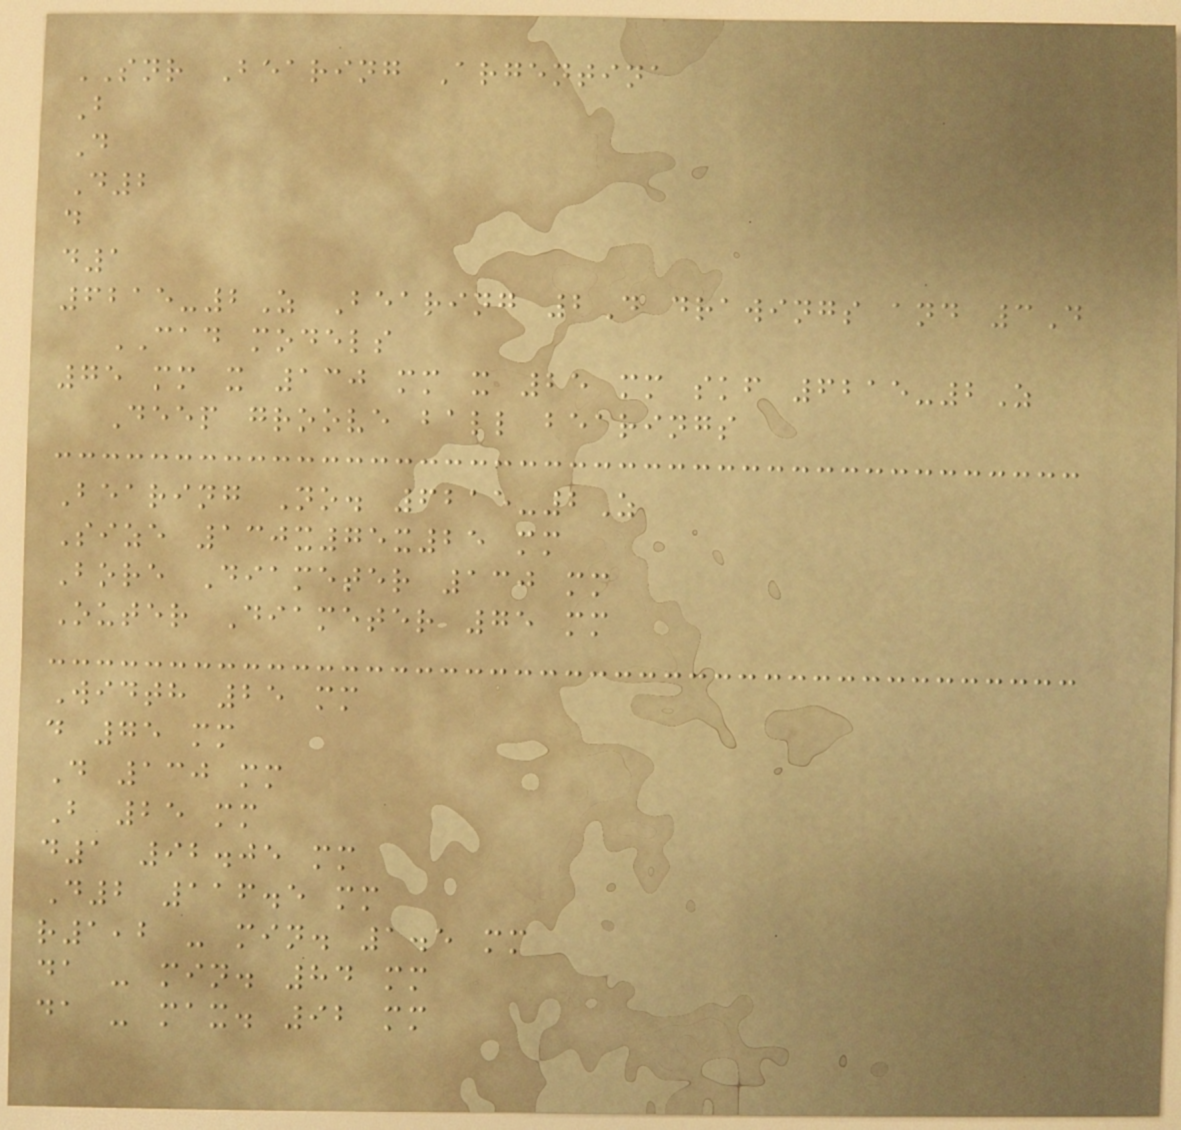SNR Bearing Argentina
B
D
D2
d
d1
6215-2Z Bearing 2D drawings and 3D
CAD models
75 mm x 130 mm x 25 mm skf 6215-2Z
Deep groove ball bearings
Bearing No. 6215-2Z
Size 130x75x25 mm
Bore Diameter 130 mm
Outer Diameter 75 mm
Width 25 mm
d 75 mm
D 130 mm
B 25 mm
d1 92.05 mm
D2 116.5 mm
r1,2 - min. 1.5 mm
da - min. 84 mm
da - max. 92 mm
